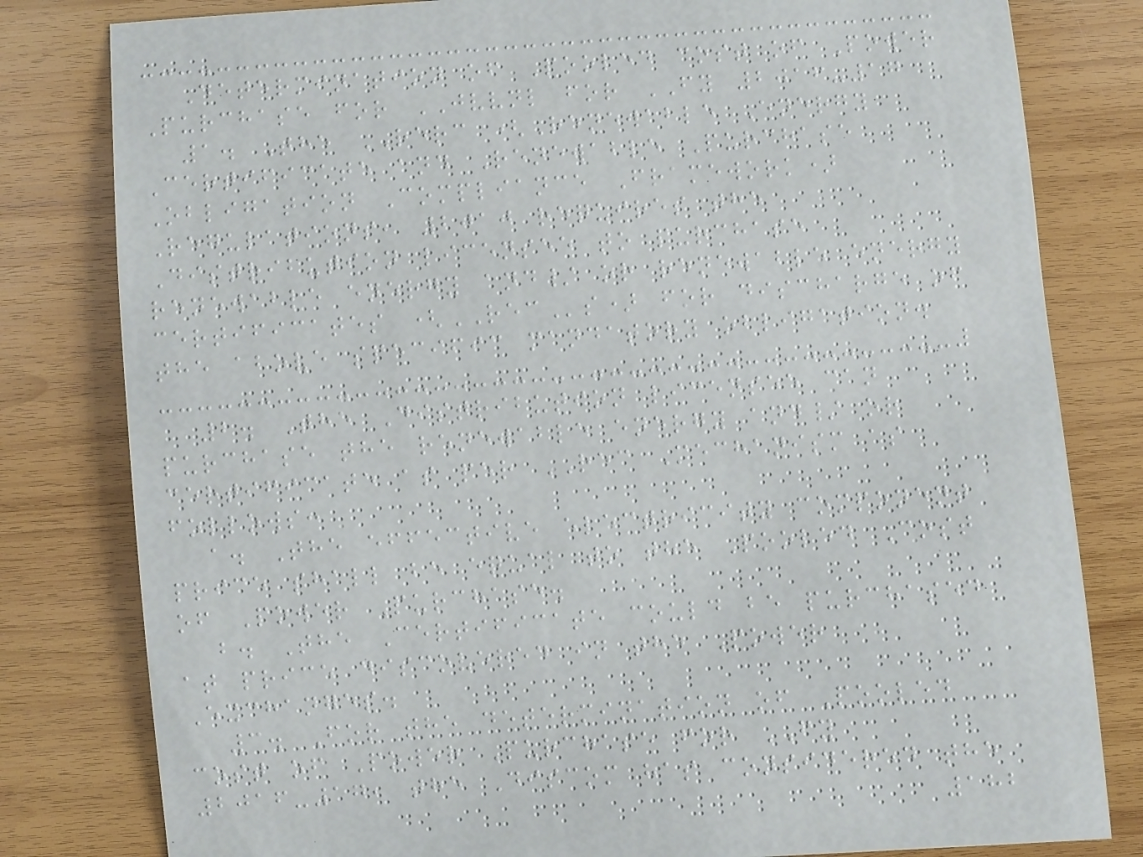Determination of Pooled cost of Power
Purchase for JVVNL for FY 2016-17
1. The RERC (Renewable Energy
Certificate and Renewable Purchase
Obligation Compliance Framework)
Regulations, 2010 requires the
Distribution licensee to purchase
renewable energy and/ or renewable energy
certificates (RECs) for discharge of
the above specific mandatory obligation.
2. The Distribution licensee can
purchase the renewable energy and/ or
certificate as per REC Mechanism as
follows:
a. The effective electricity component
price shall be equal to the Pooled Cost
of Power Purchase.
b. The Certificate could be purchased
at price discovered in the Power
Exchanges.
3. For the determination of Pooled
cost of Power Purchase for FY
2016-17, the Discom has considered the
182
